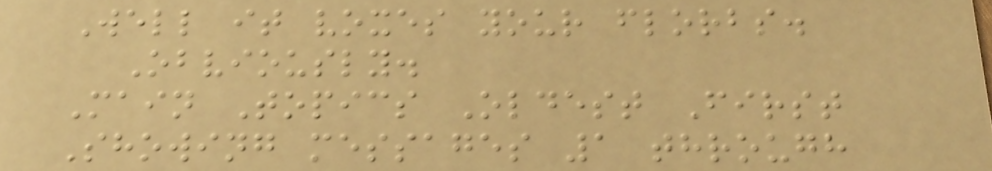Well it voxes your florbs.
Obviously.
Main Topics Oldest First
Showing messages 1 through
